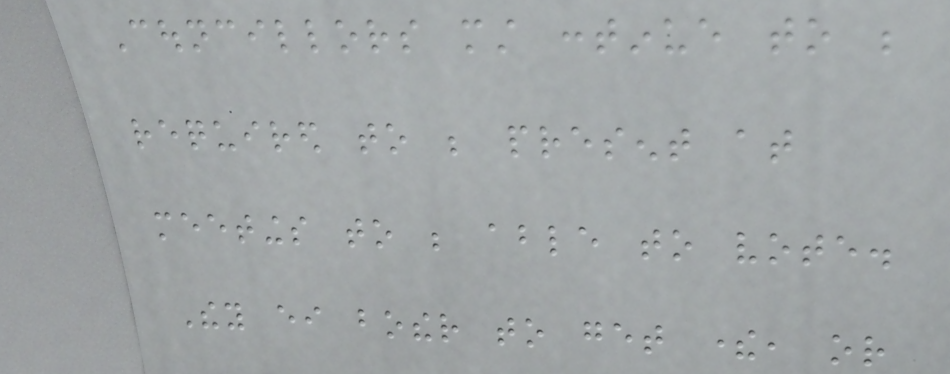Councillors must continue to be
required to be present at
meetings to be able to vote.
They either bother to get there, or
